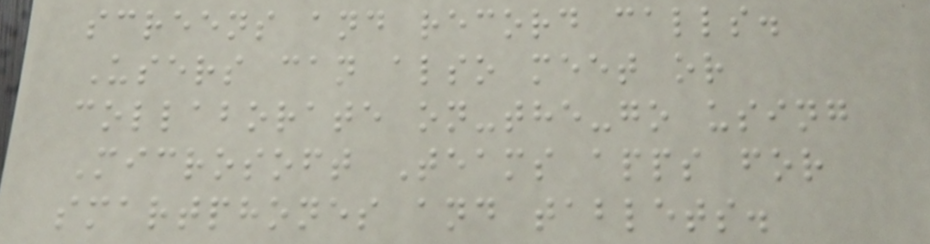screens and record calls.
Users can also meet or
collaborate on-the-go using
Microsoft Teams apps for
smartphones and tablets.
